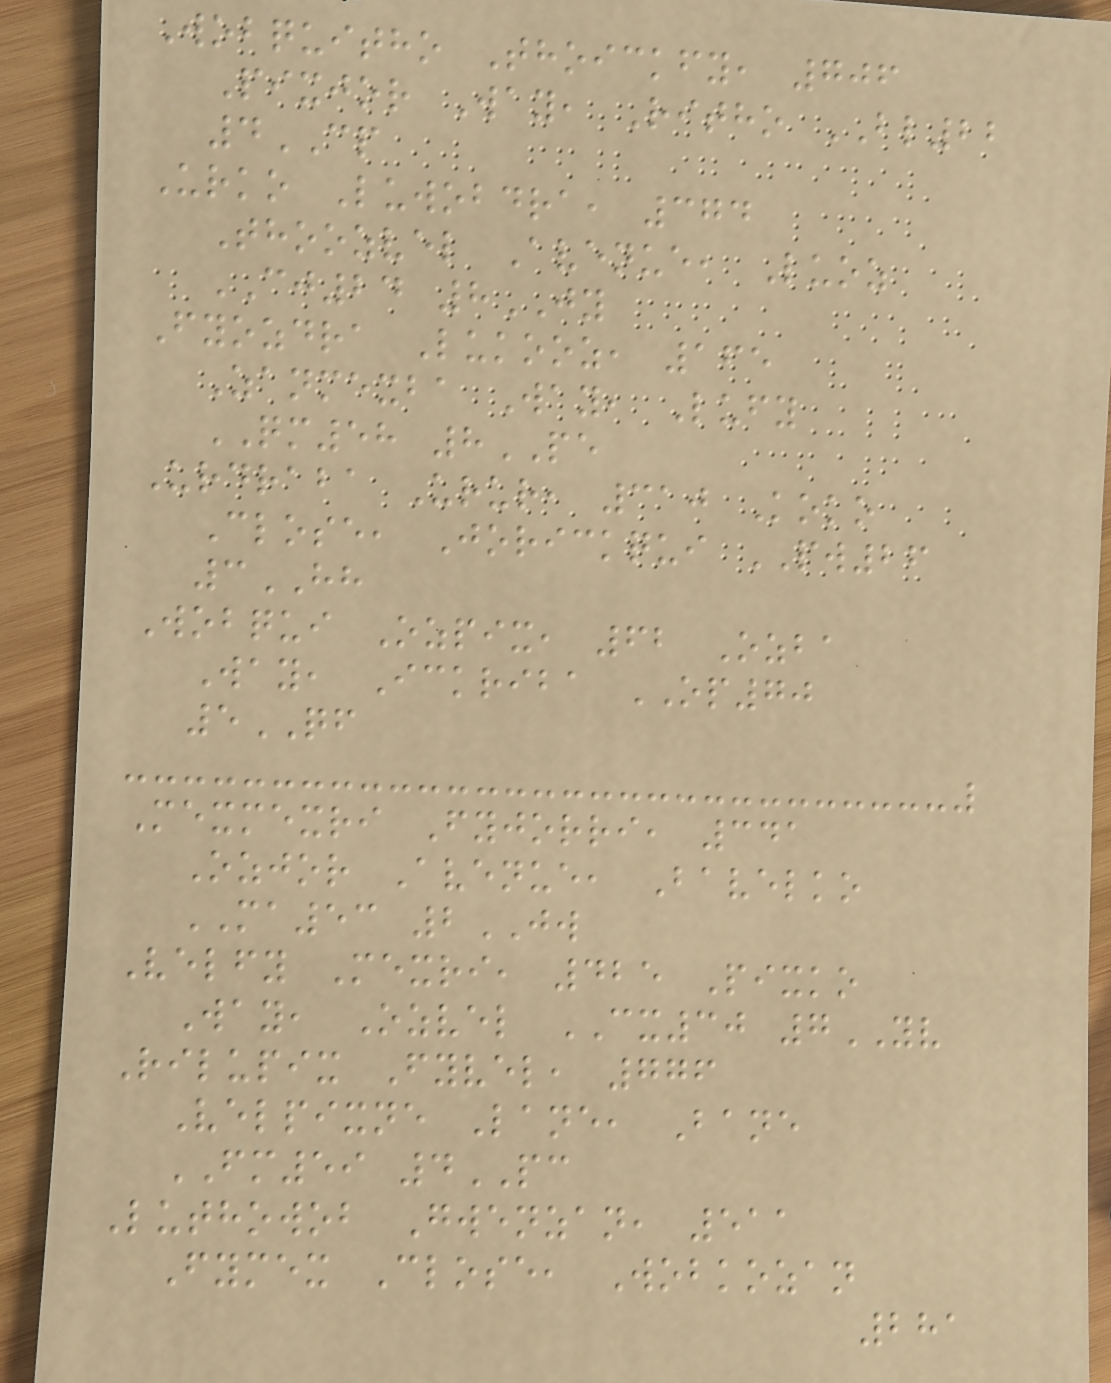Wobquitho Thoickfy, 706
Pixjor Way, Ritho BL22
4CP
Urko Luwobdra, 374
Thoozvel Avenue, Luoz
CJ24 8JY
Fyozdra Lukooz, 165
Zanmexba Way, Lufy
QM58 8PE
Urdraba Urur, 310 Koko
Close, Jorickqui PW26
3HH
Wobqui Ozpix, 62 Ozba
Way, Ickriba OP70
5QF
Mexmexri Fyjorri, 341
Ozjor Avenue, Bavelko
MA53 2JW
Velfy Mexri, 425 Pixko
Way, Ozvel CX30 7YV
Rilupix Fyvel, 776
Velpixne Lane, Bane
FM59 4PC
Luthowob Gwenzan, 511
Fymex Close, Wobkozan
281
